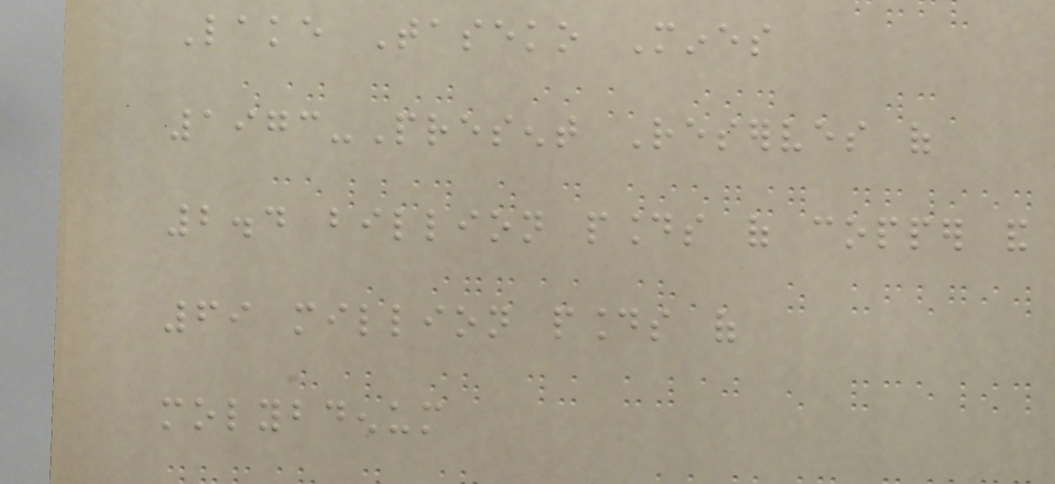Lake Taseko Mines
1973-Present Reserves of
2.4 billion pounds of copper and
69 million pounds of
molybdenum
